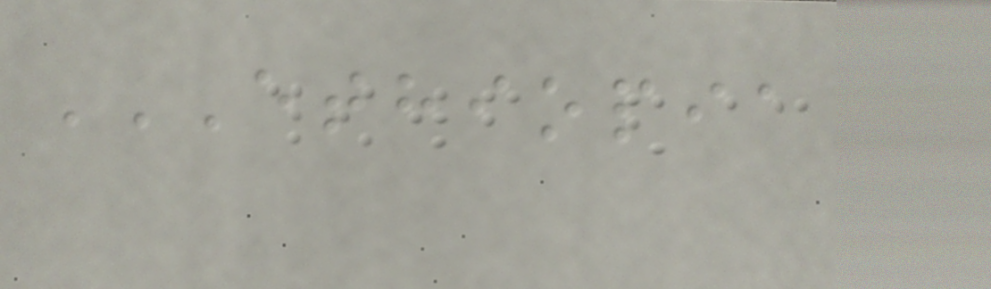ETHIOPIA
